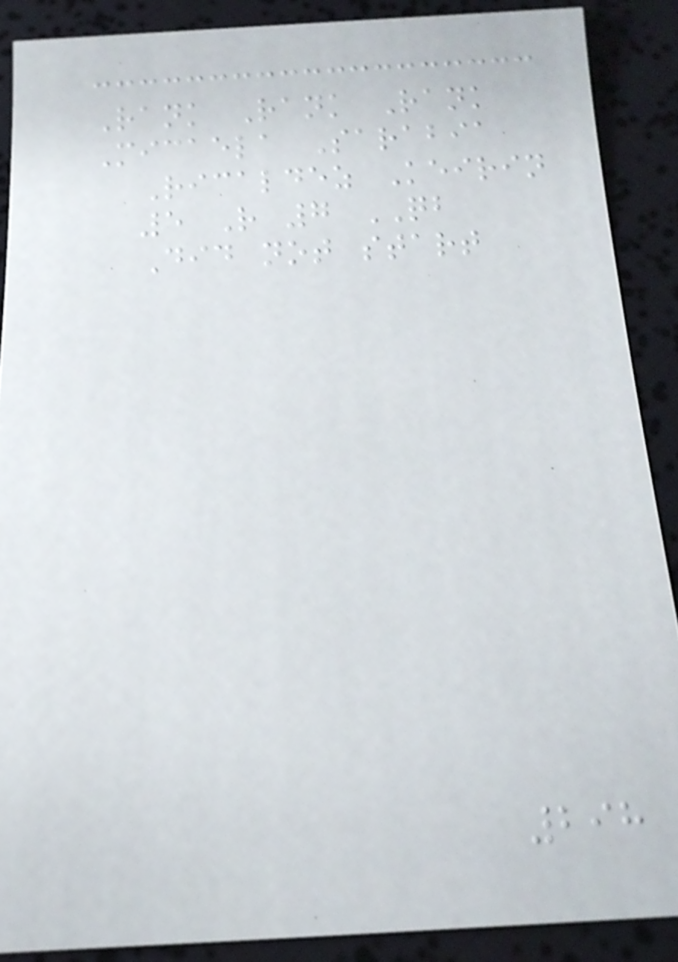Rank Rank Rank
Micaela Sarabia
Ricaldez Keirin
5 R 7 QB
Did not start
298
